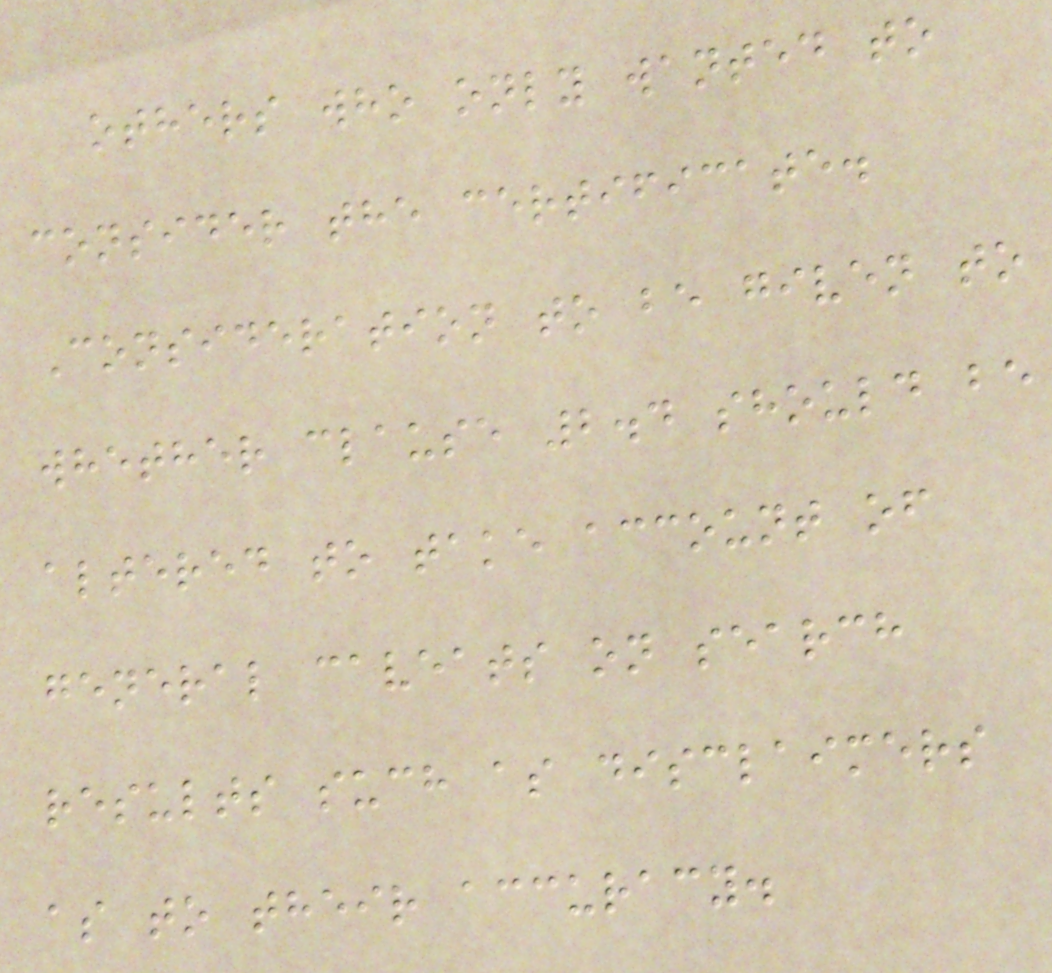others who only wanted to
consider the certificate.
Consideration to be given to
whether clause 2.4 should be
altered to take account of
general caveats on search
results such as disclaimers
as to their accuracy.
